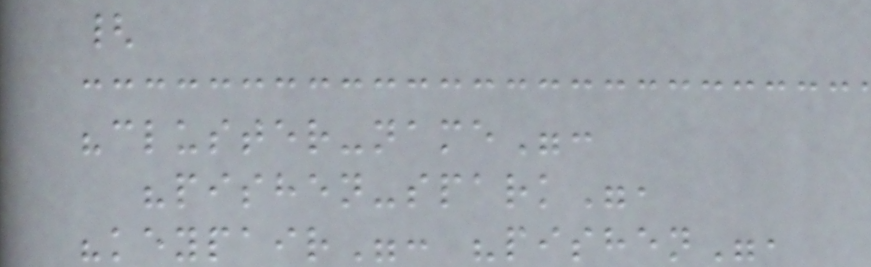{
"cluster-name":
"pishen-spark",
"keypair": "pishen",
